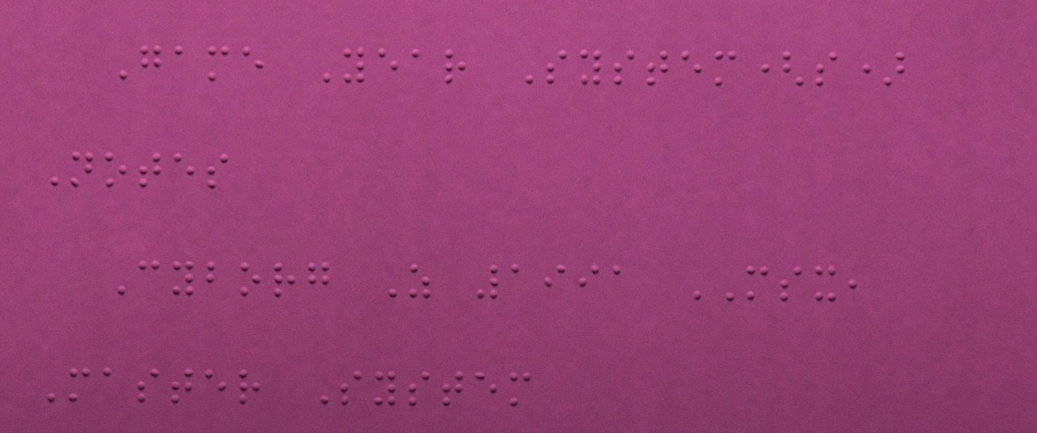Game Year System(s)
Notes
Cyborg Z 1991 MSX,
Master System
